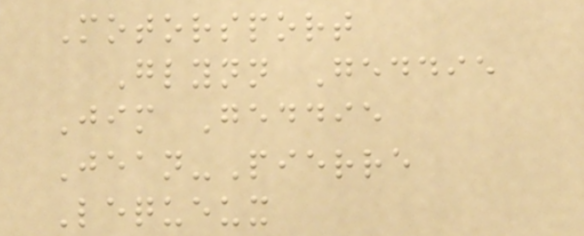Motorsport
Glynn Geddie
Jim Geddie
Jean-Pierre
Lequeux
